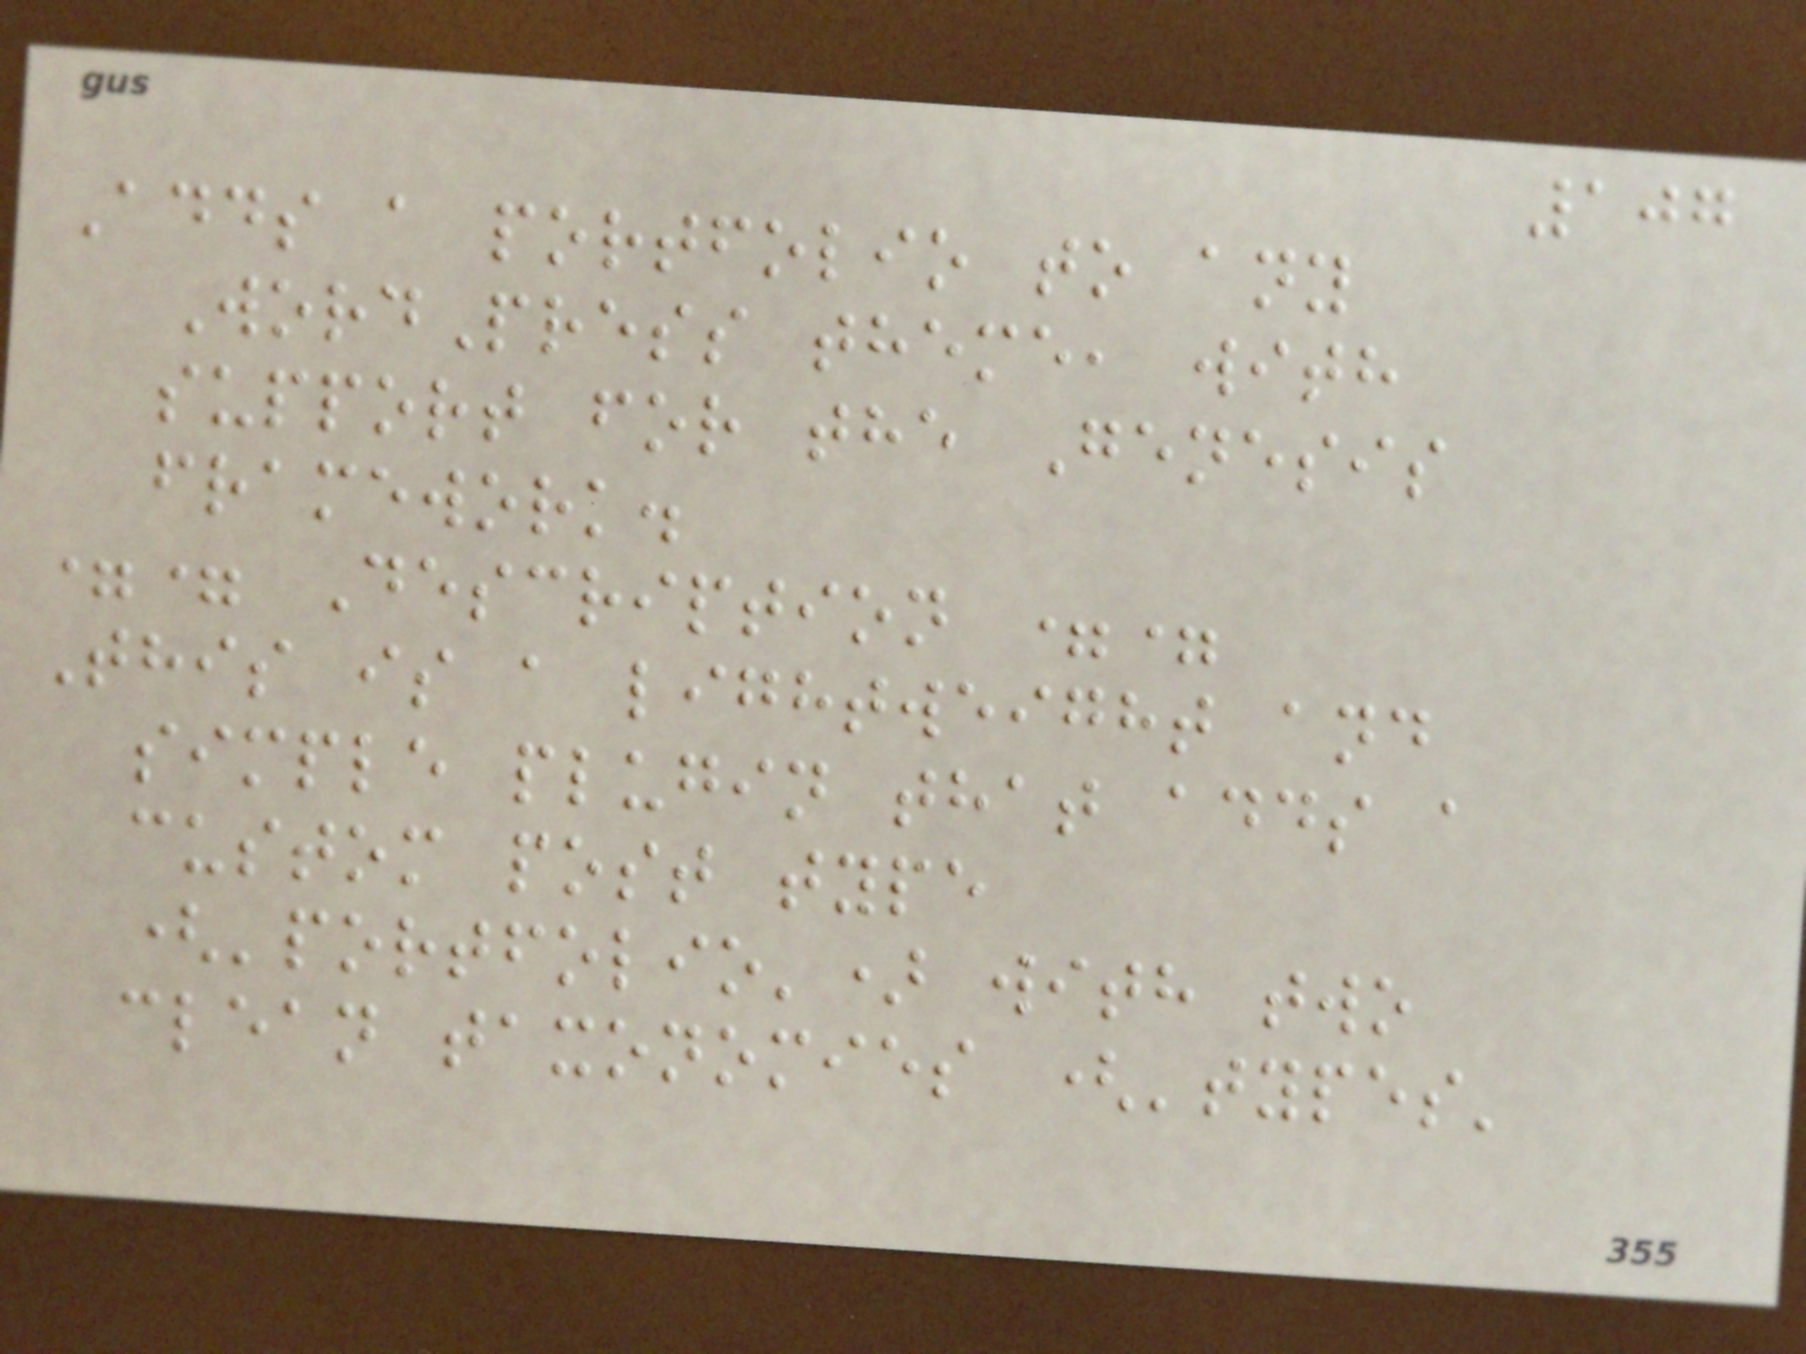107
Adds a portfolio to any
WordPress theme, with
support for the Genesis
framework.
== Description ==
This is a lightweight and
simple plugin that adds a
custom post type
('portfolio') with two
clean taxonomies ('types'
